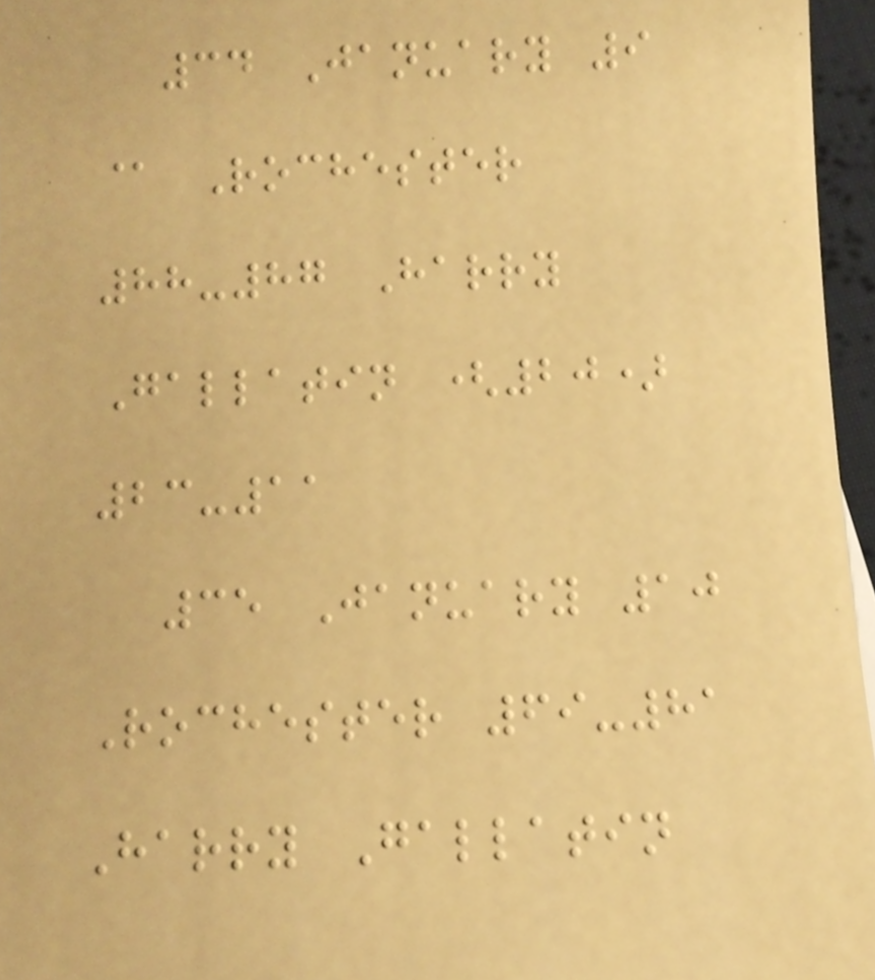34 January 9
@ Rochester
88-87 Harry
Gallatin (20)
23-11
35 January 10
Rochester 69-81
Harry Gallatin
